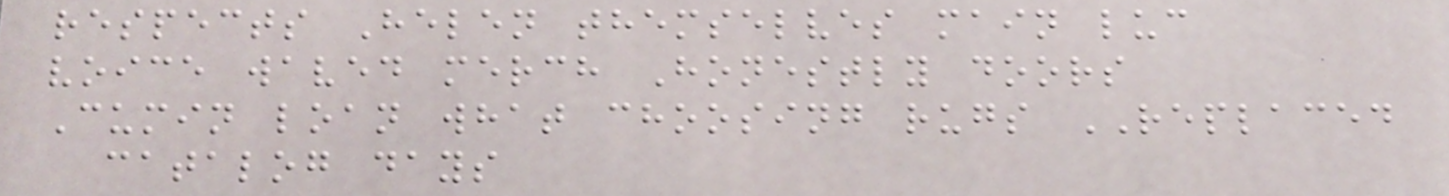respects Helen themselves main luc
voice waved merch Honestly doors
Cumin loan what choosing rugs REPLACED
catalog days
